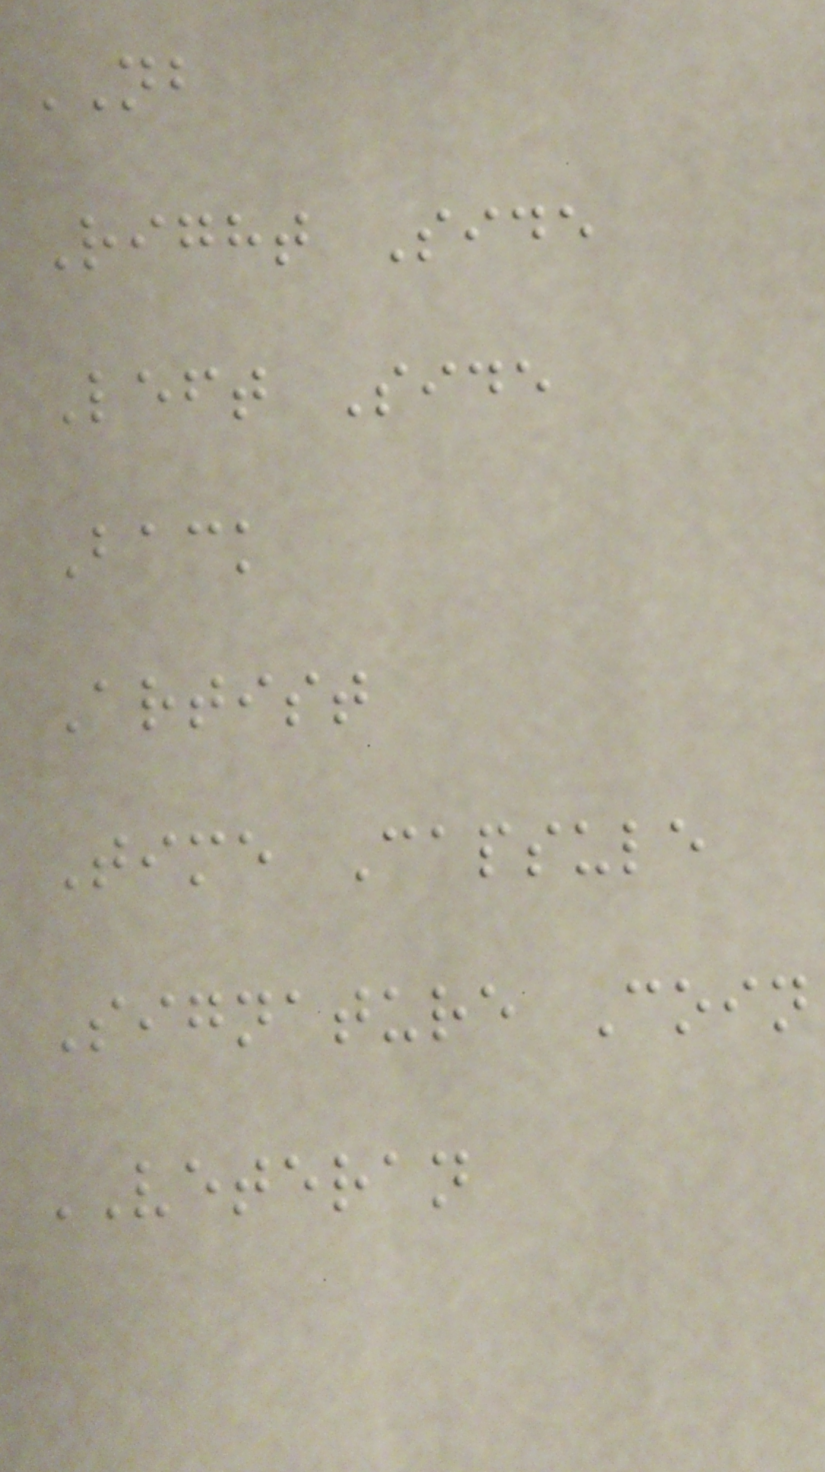NB
Right Side
Left Side
Back
Artist
Time Capsule
Signature Coin
VETERAN
